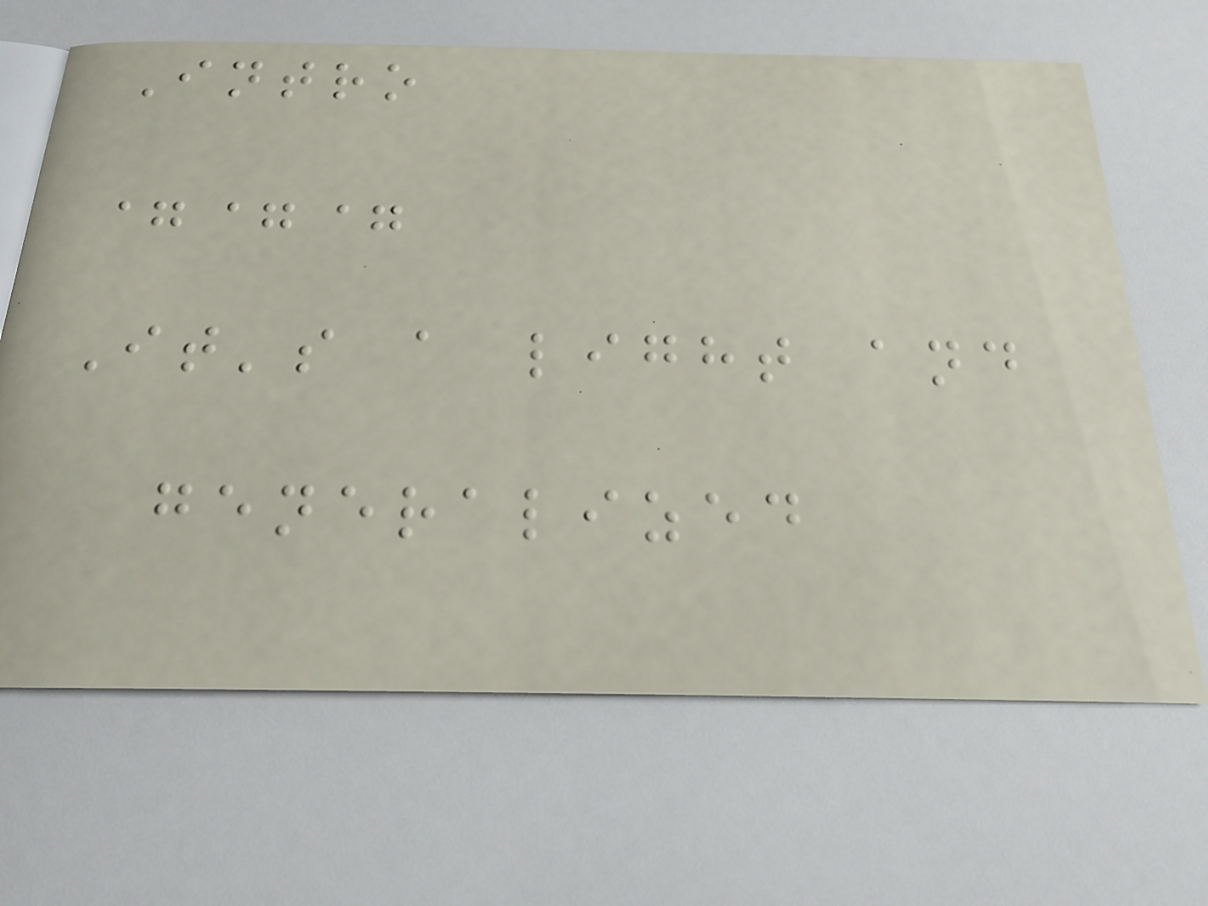Intro
===
It's a light and
generalized
